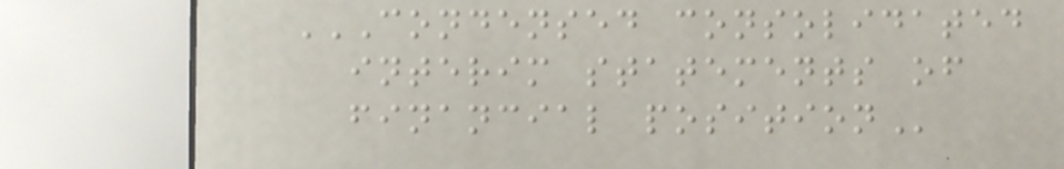CONDENSED CONSOLIDATED
INTERIM STATEMENTS OF
FINANCIAL POSITION
